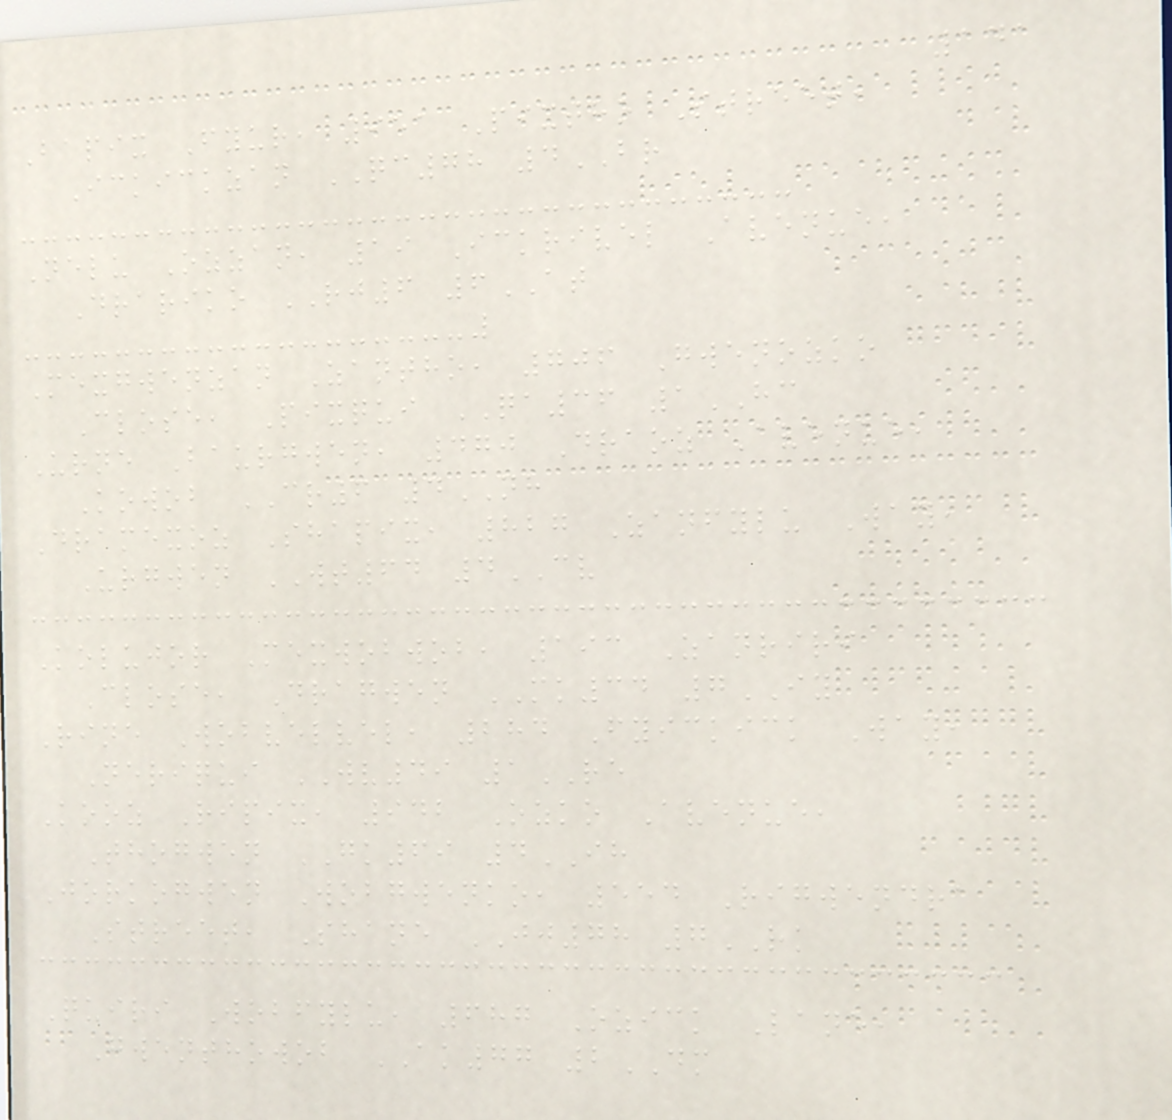141
Bapix Fyur, 951 Pixtho Street,
Ickickzan QC78 4BR
Nelu Ozzan, 19 Ickrivel Avenue,
Drariko RJ6 6AT
Mexgwenzan Zantho, 706 Gwenozko
Close, Pixqui QA36 1HC
Urne Baurgwen, 470 Draoz Avenue,
Kowob CR6 4NH
Dramexoz Shapix, 827 Zanfylu Way,
Urgwen WT64 4CV
Kolujor Mexwobwob, 193 Zanriri
Close, Dragwen MK34 7IY
Rine Wobvelvel, 284 Fyickick Way,
Neriqui WV49 1RE
Kooz Ripix, 942 Ozko Avenue,
Thogwen GK69 4IH
Jorkogwen Wobgwenko, 554 Rigwendra
Street, Shane JJ78 7RK
Quiri Wobfylu, 687 Ozick Lane,
Gwenthowob AK77 2DM
